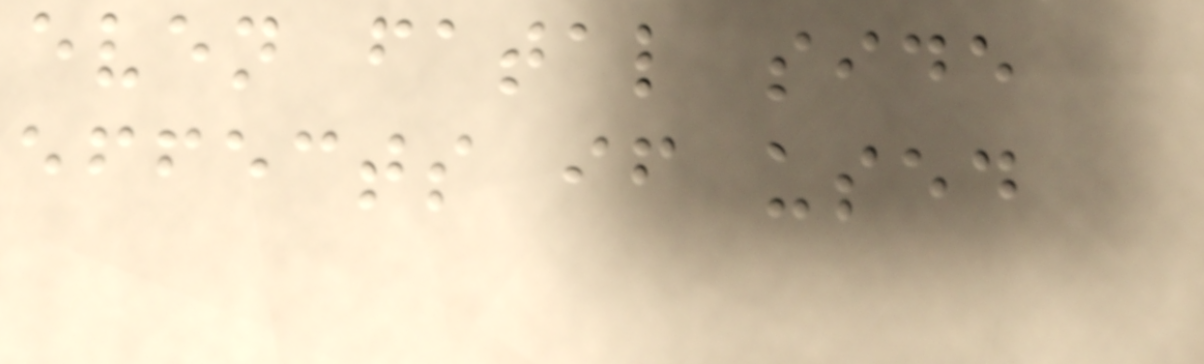even fatal side
effects if used
